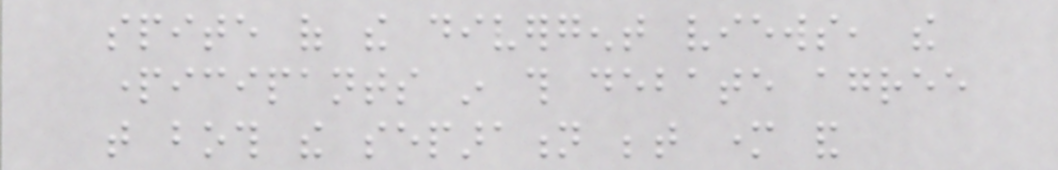spite of the divergent views, the
participants in this debate agree
that both the separation between mother and
